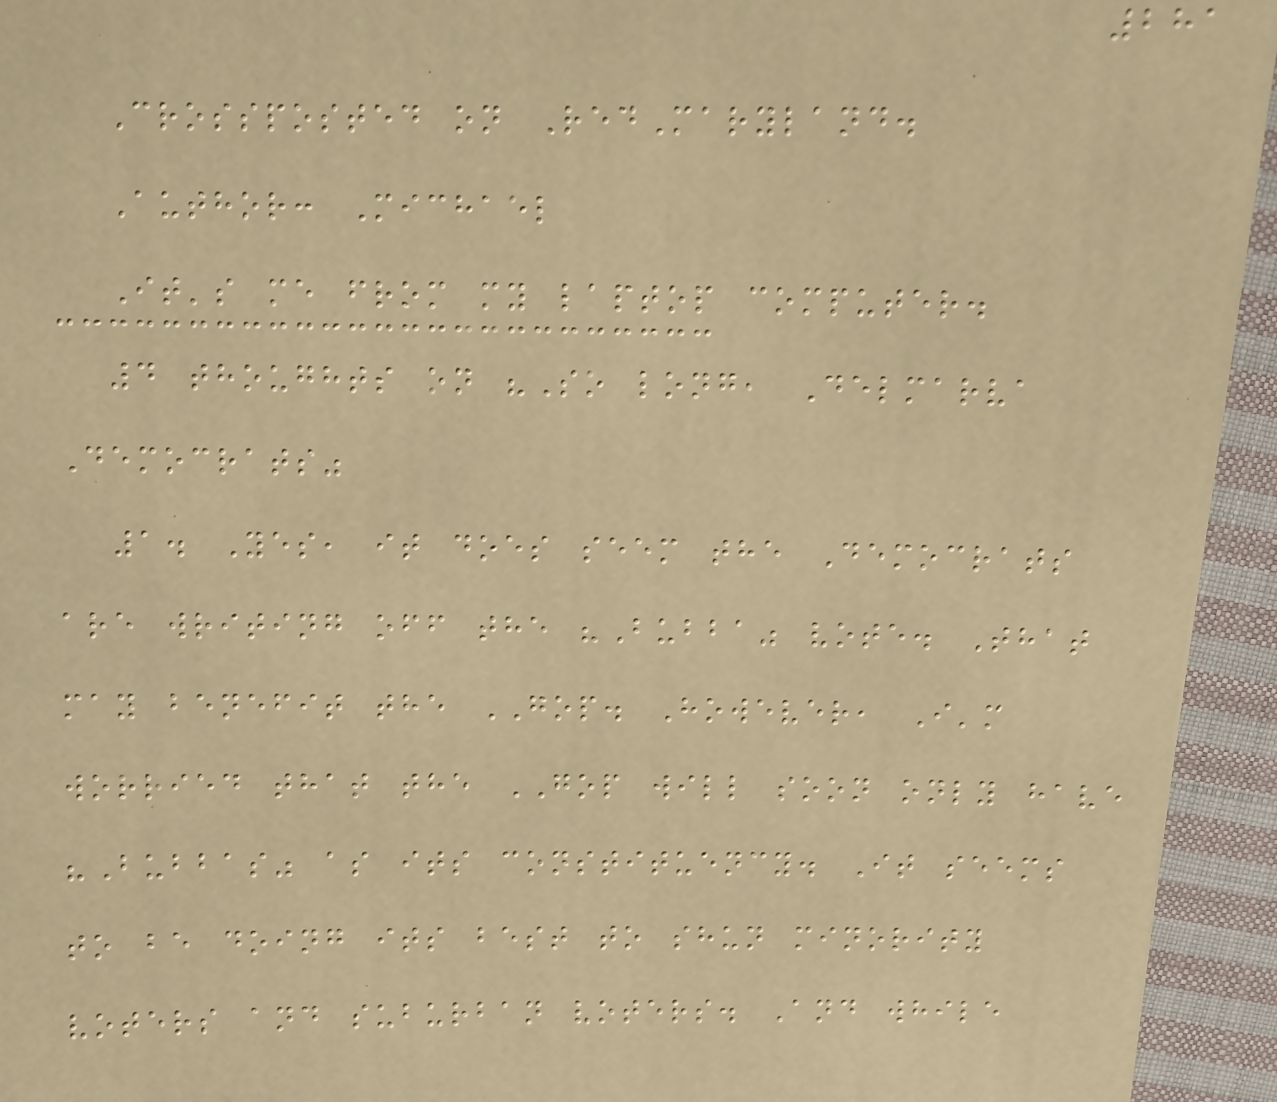281
Crossposted on RedMaryland.
Author: Michael
It's me from my laptop computer.
4 thoughts on "So long, Delmarva
Democrats"
1. Yes, it does seem the Democrats
are writing off the "Bubba" vote. That
may benefit the GOP. However, I'm
worried that the GOP will soon only have
"Bubbas" as its constituency. It seems
to be doing its best to shun minority
voters and suburban voters. And while
